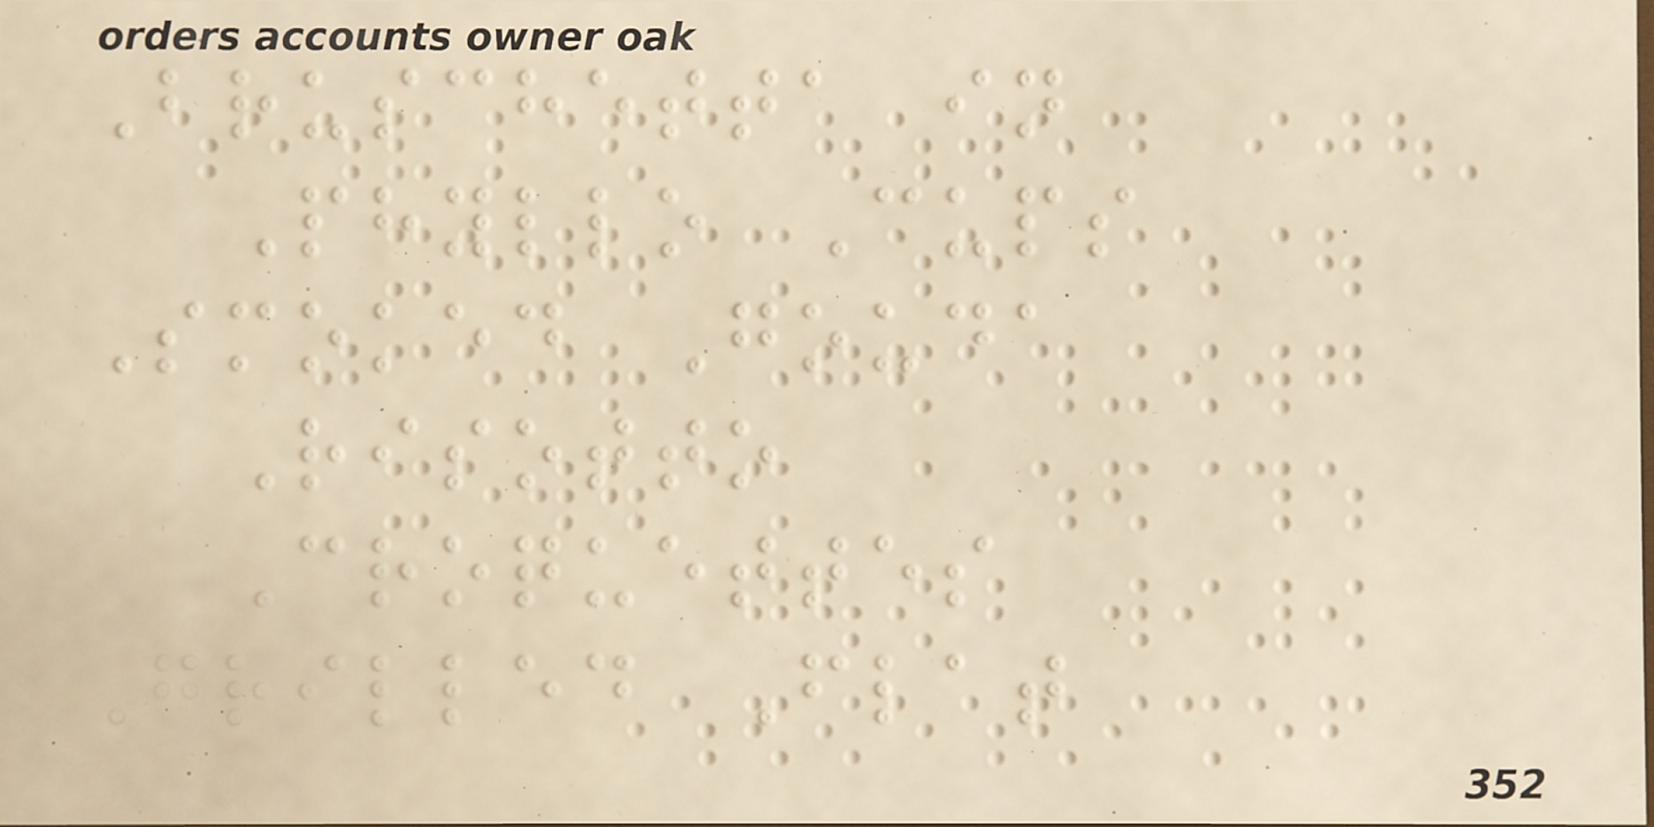Bruschetta in
Phyllo Cups
Smoked Gouda
Risotto
Croquettes
Grilled Flat
